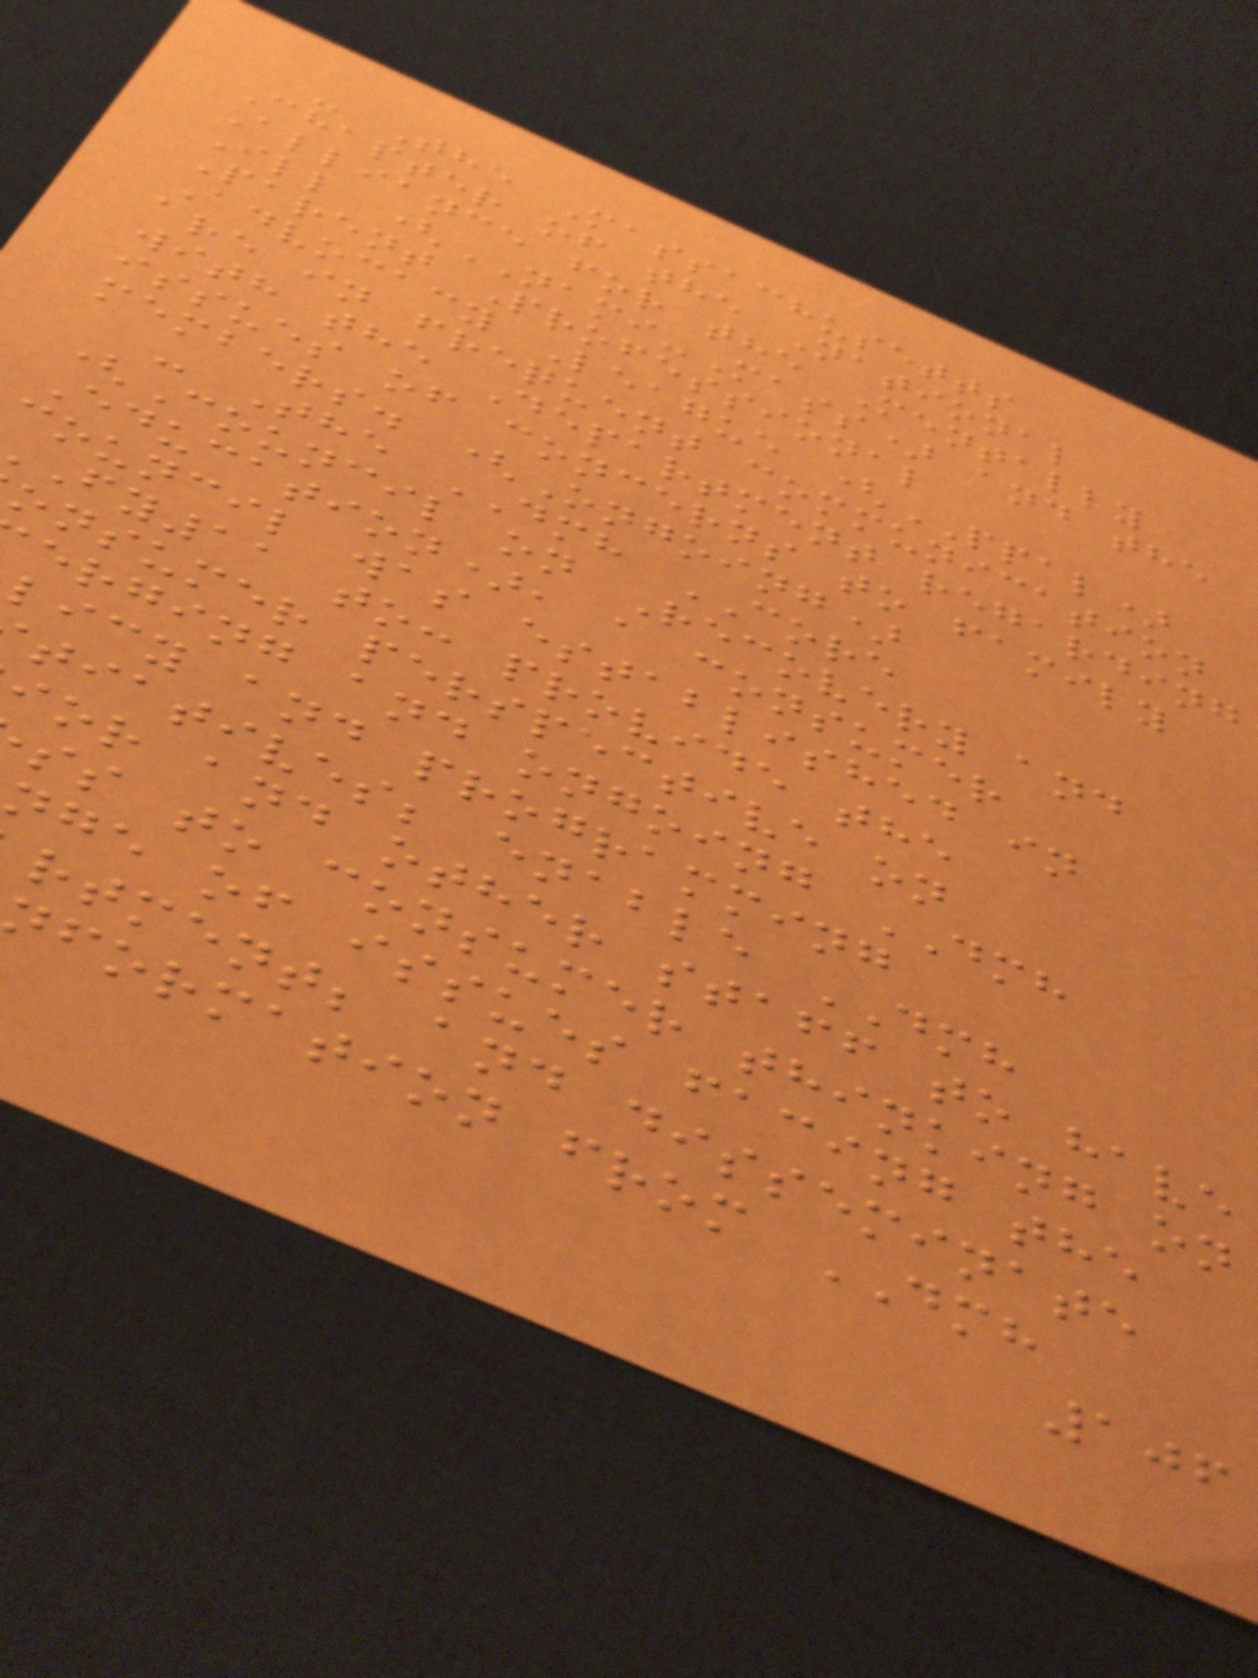- The Massachusetts
Chapter of the National
Alliance for the Mentally
Ill (NAMI-Mass) and the
Parent Professional
Advocacy League (PPAL)
are in frequent communication
with the Department regarding
issues of concerns to family
members. (Ongoing)
- The DMH CORE
(Council on Recovery and
Education), a consumer
council was established in
fy11 to: provide the
onsumer perspective on
erging and ongoing DMH
licy and programming
tiatives; enable DMH
ior and other staff to have
ss to consumer thinking on
nge of issues facing the
rtment; and disseminate
formation from DMH
106
